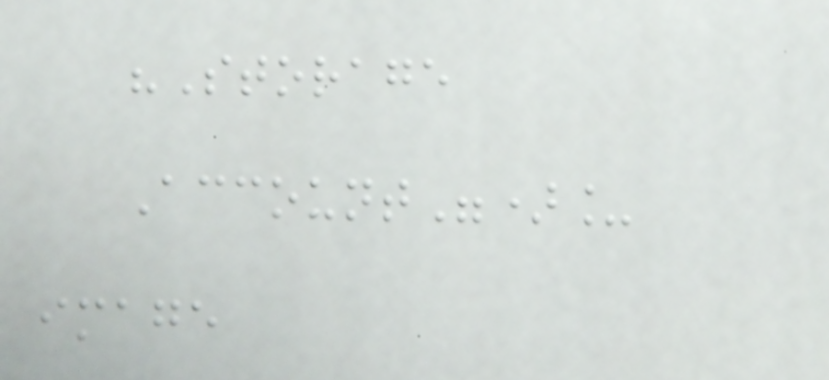"Storage
Account")_
image
